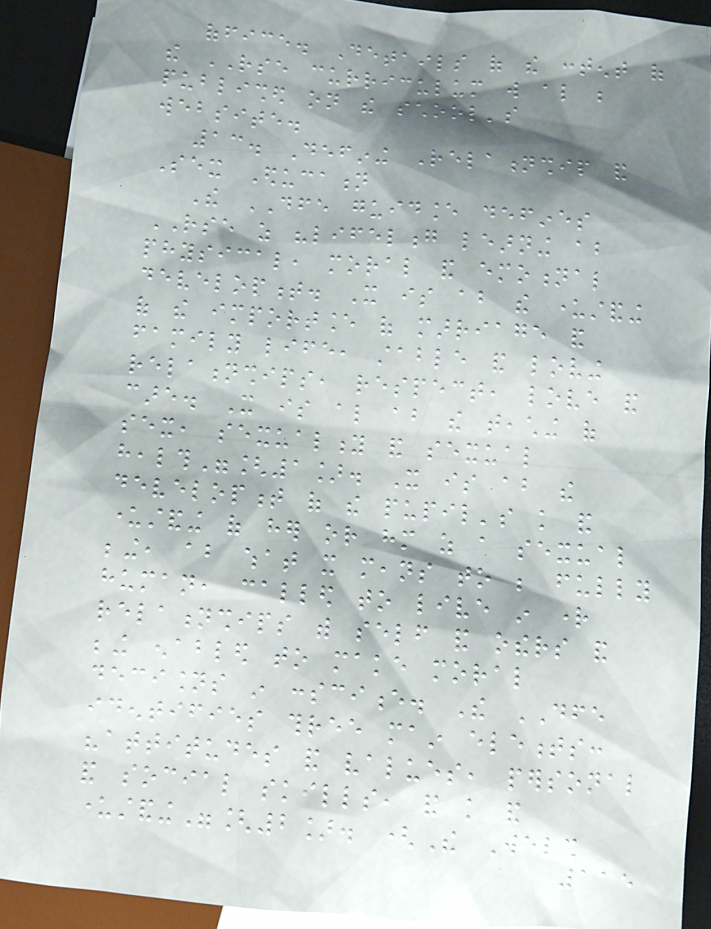office. Details of the content of
the RSE curriculum will also be
published on the school's
website.
13. Defining Relationship and
Sex Education
The DFE guidance defines
RSE as "lifelong learning about
physical, moral and emotional
development. It is about the understanding
of the importance of marriage and
family life, stable and loving
relationships, respect, love and
care. It is also about the teaching of
sex, sexuality and sexual
health"[1]. It is about the
development of the pupil's knowledge and
understanding of her or him as a sexual
being, about what it means to be fully
human, called to live in right
relationships with self and others and
being enabled to make moral
decisions in conscience. The DFE
identifies three main elements:
"attitudes and values, personal
and social skills, and knowledge and
understanding"[2]. (The Welsh
115
